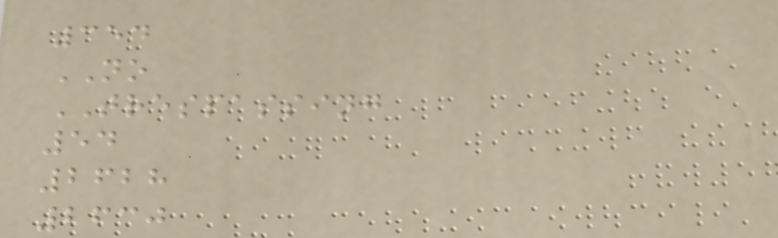354
NO
TRESPASSING
54
2628
2630
